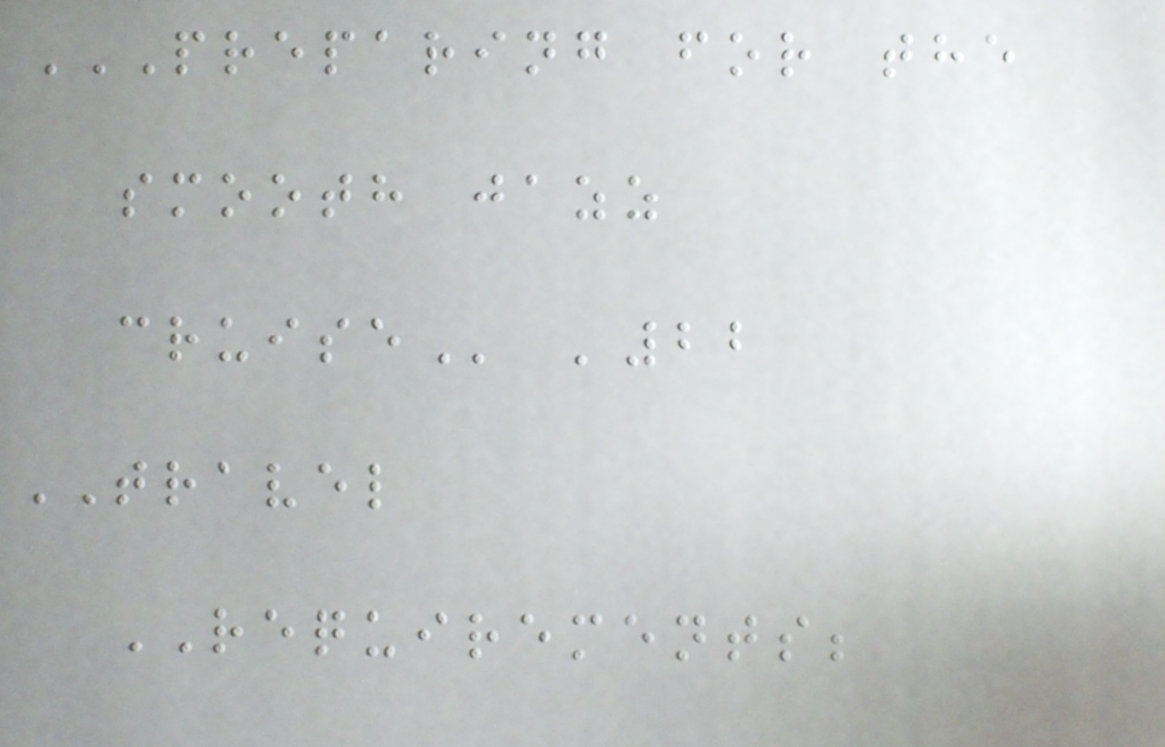PREPARING FOR THE
SMOOTH JAZZ
CRUISE '22
TRAVEL
REQUIREMENTS;
